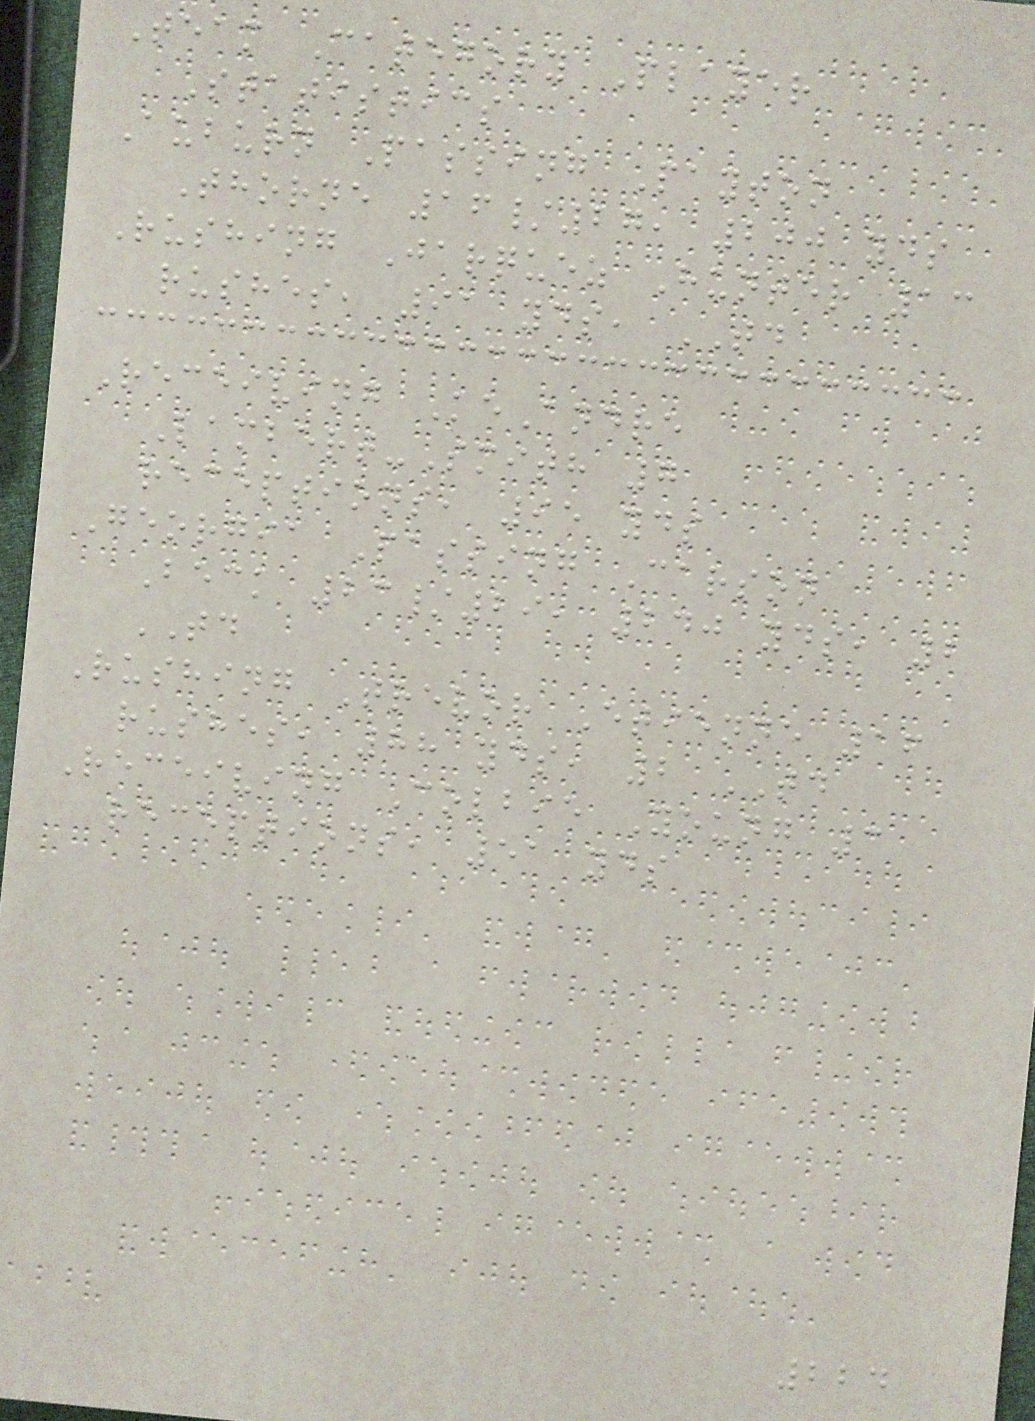Team Category Player
Statistics
Auburn Passing Payton
Thorne 16/27, 200 yds
Rushing Jarquez Hunter 13
rushes, 91 yds, TD
Receiving KeAndre
Lambert-Smith 7
receptions, 95 yds
Georgia Passing Carson
Beck 23/29, 240 yds, 2
TD
Rushing Trevor Etienne 16
rushes, 88 yds, 2 TD
Receiving Colbie Young 3
receptions, 51 yds
224
